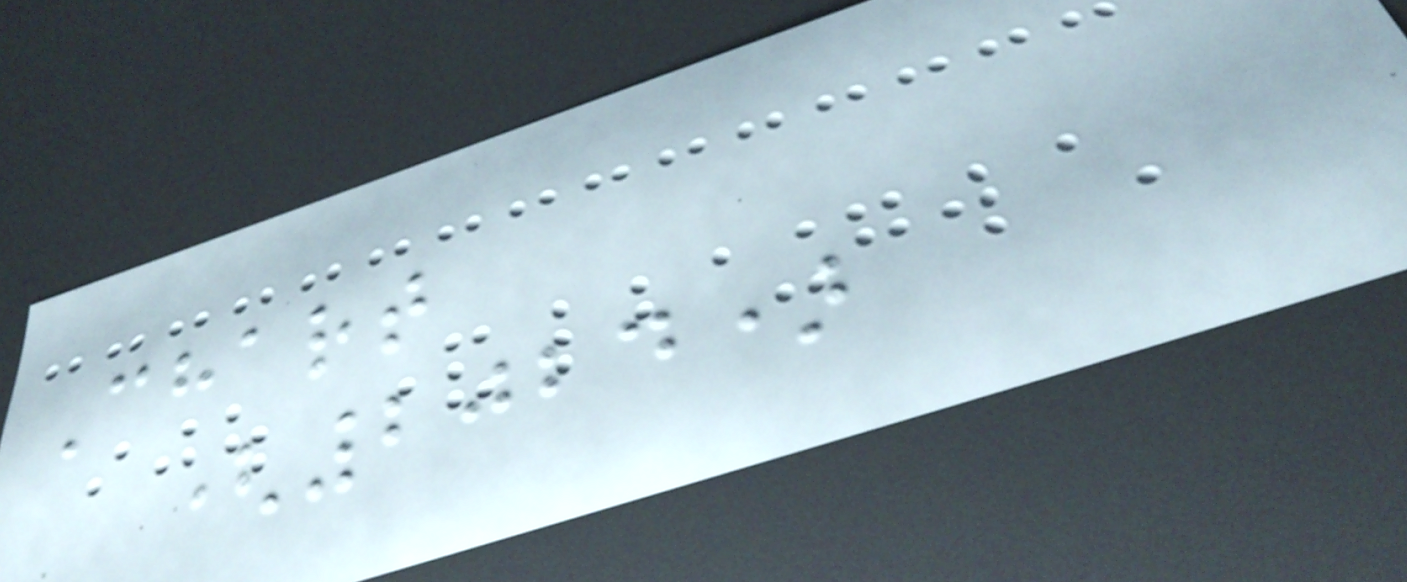Chart
(2024)
